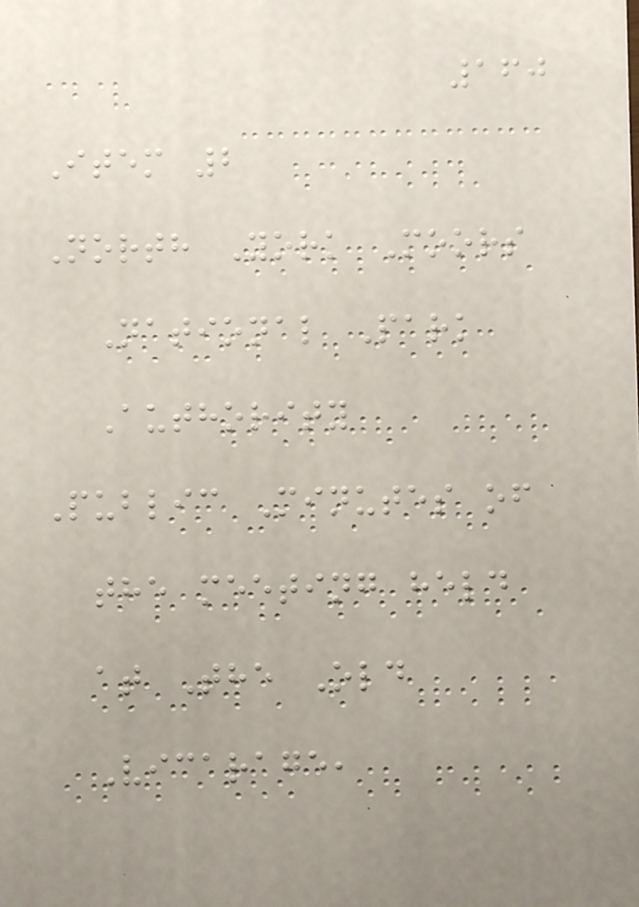160
Item 2
North York Moors
National Park
Authority
Public Minutes of
the meeting held
at The Old
Vicarage,
